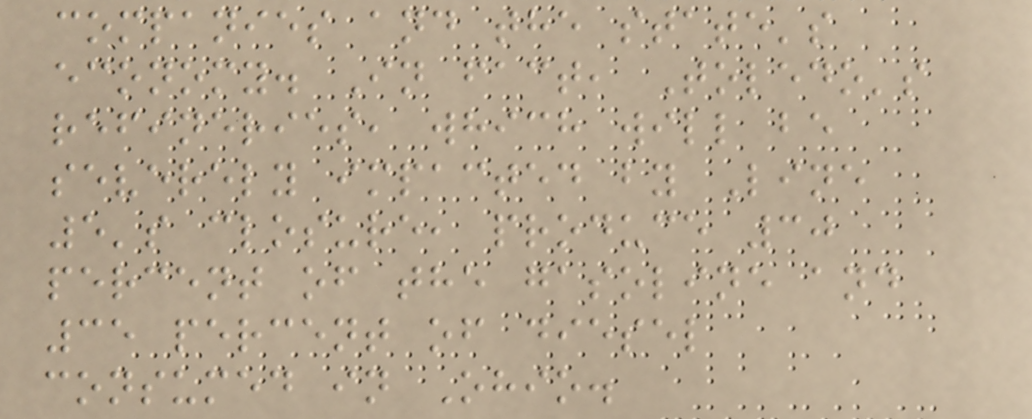companies and the state's
economy. In fact, Toledo's
refineries, which will be
severely impacted by Line
5's closure, produce 30
percent of the gasoline and
35 percent of diesel
consumed in Ohio.
